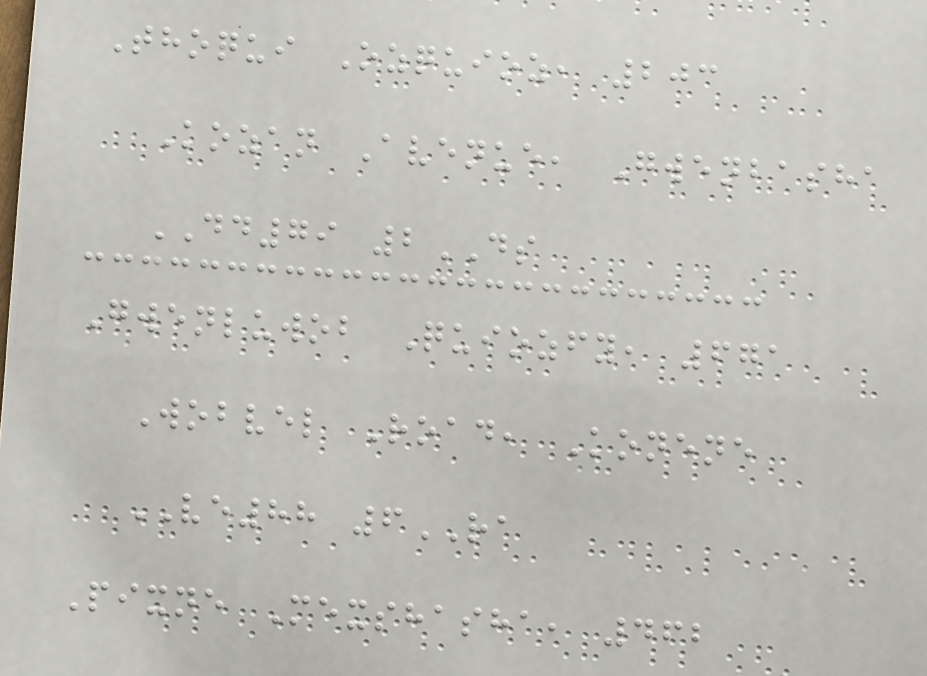Thoqui Ozquioz, 203
Kozan Avenue, Gwenbasha
DD79 2DS
Gwenluwob Quiozfy, 671
Wobvel Road, Konene
VE88 6RA
Pixne Mexshasha, 462
